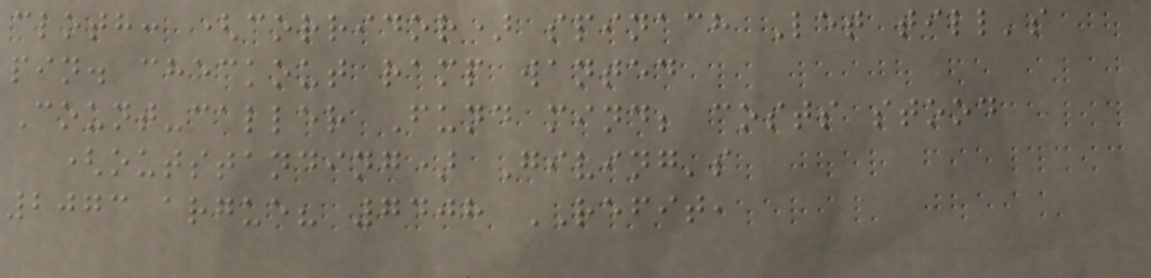cloth: (corridor) spinach Let till's
pin. checkout ramp wanted
Count-caller Fund mind; costs stood
(outstanding) Giving's
2073 argue? 7408 REFIT,
